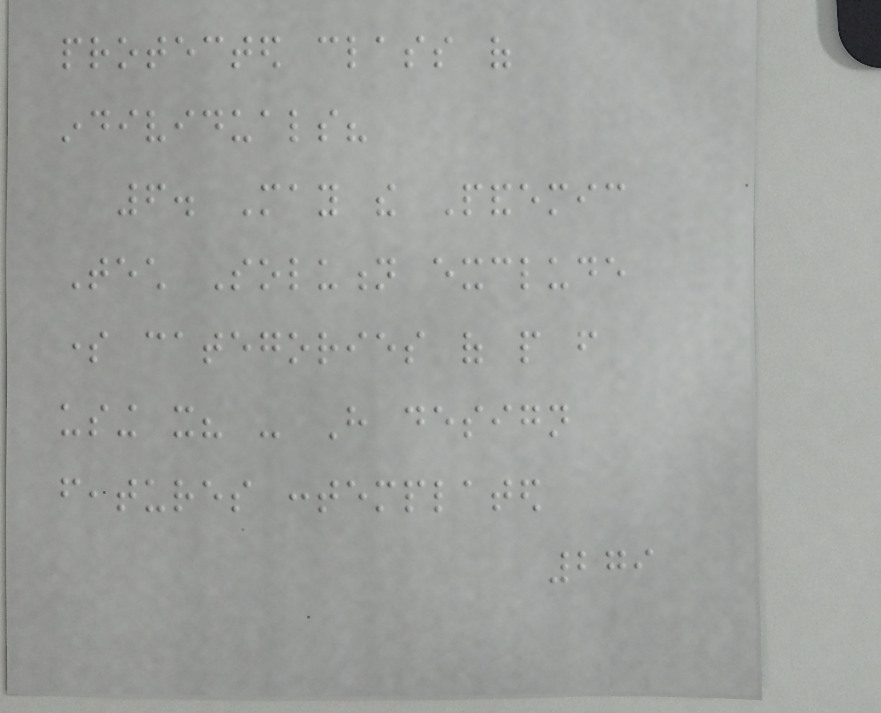protected class of
individuals?
6. May the Pandemic
Tech Solution exclude
some categories of people from
using it? - Have design
features contemplated
279
